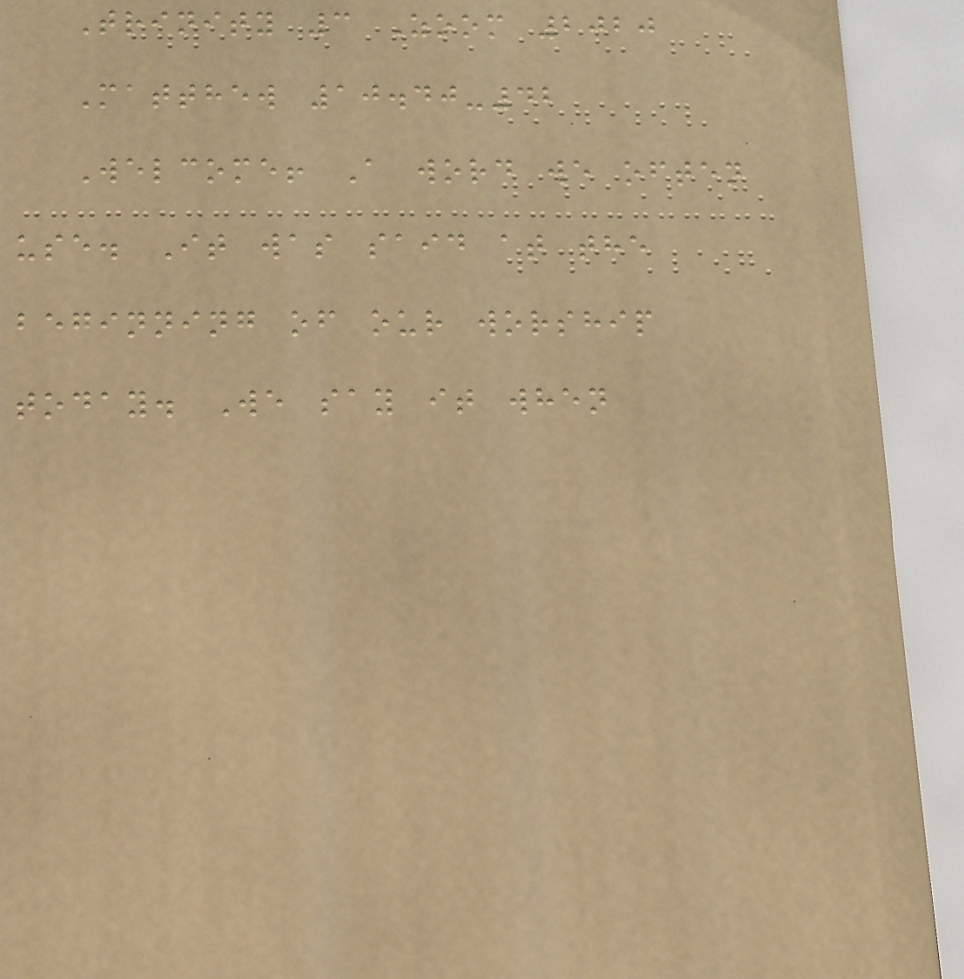Trinity 3 Zoom 2020
Matthew 10.40-42
Welcome! A word we often
use. It was said at the
beginning of our worship
today. We say it when
